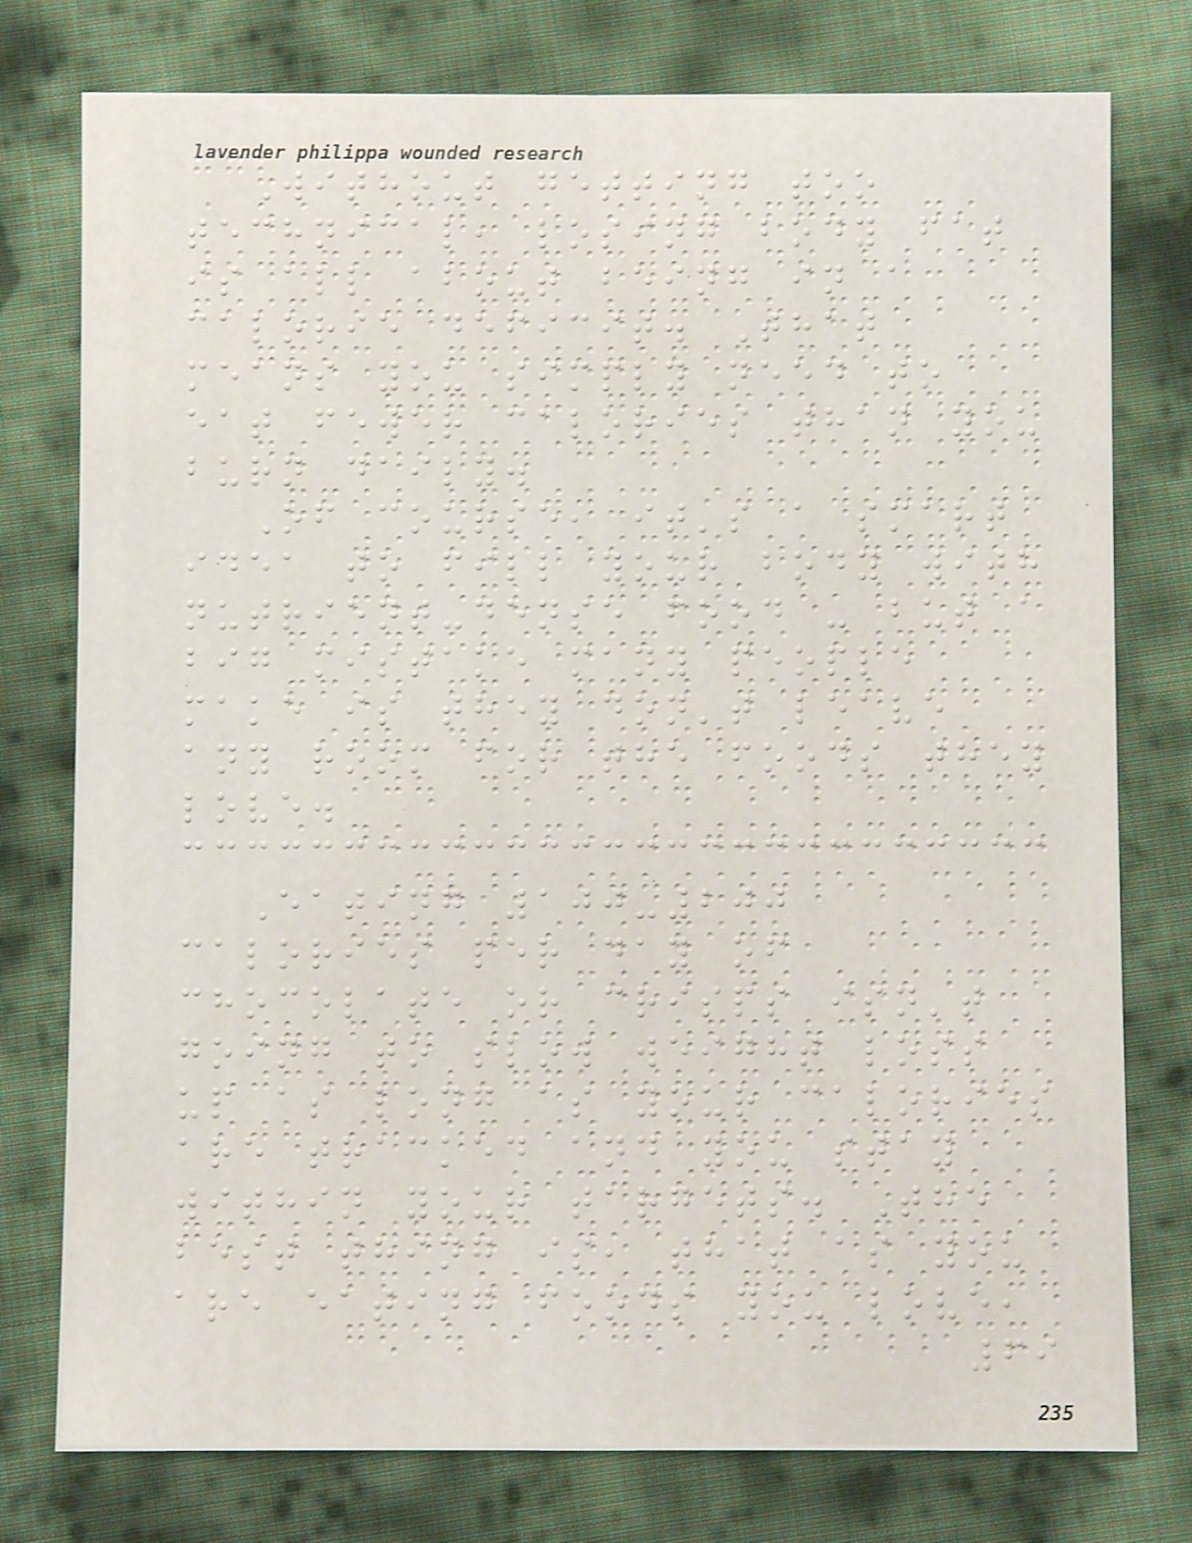Without getting too
technical, losing body fat
is all about being in a
calorie deficit. That
means you simply need to
eat fewer calories than you
burn daily.
Of course, it's a smart
idea to fill your body with
nutrient-dense food - but a
big mistake many people
make is they don't leave
any room for the foods they
love.
Eating 100-200
calories per day of
chocolate or crisps isn't
going to slow weight loss
up as long as your calories
are tracked and you stay
within your targets. The
best thing is, that as you
are eating foods you love,
69
